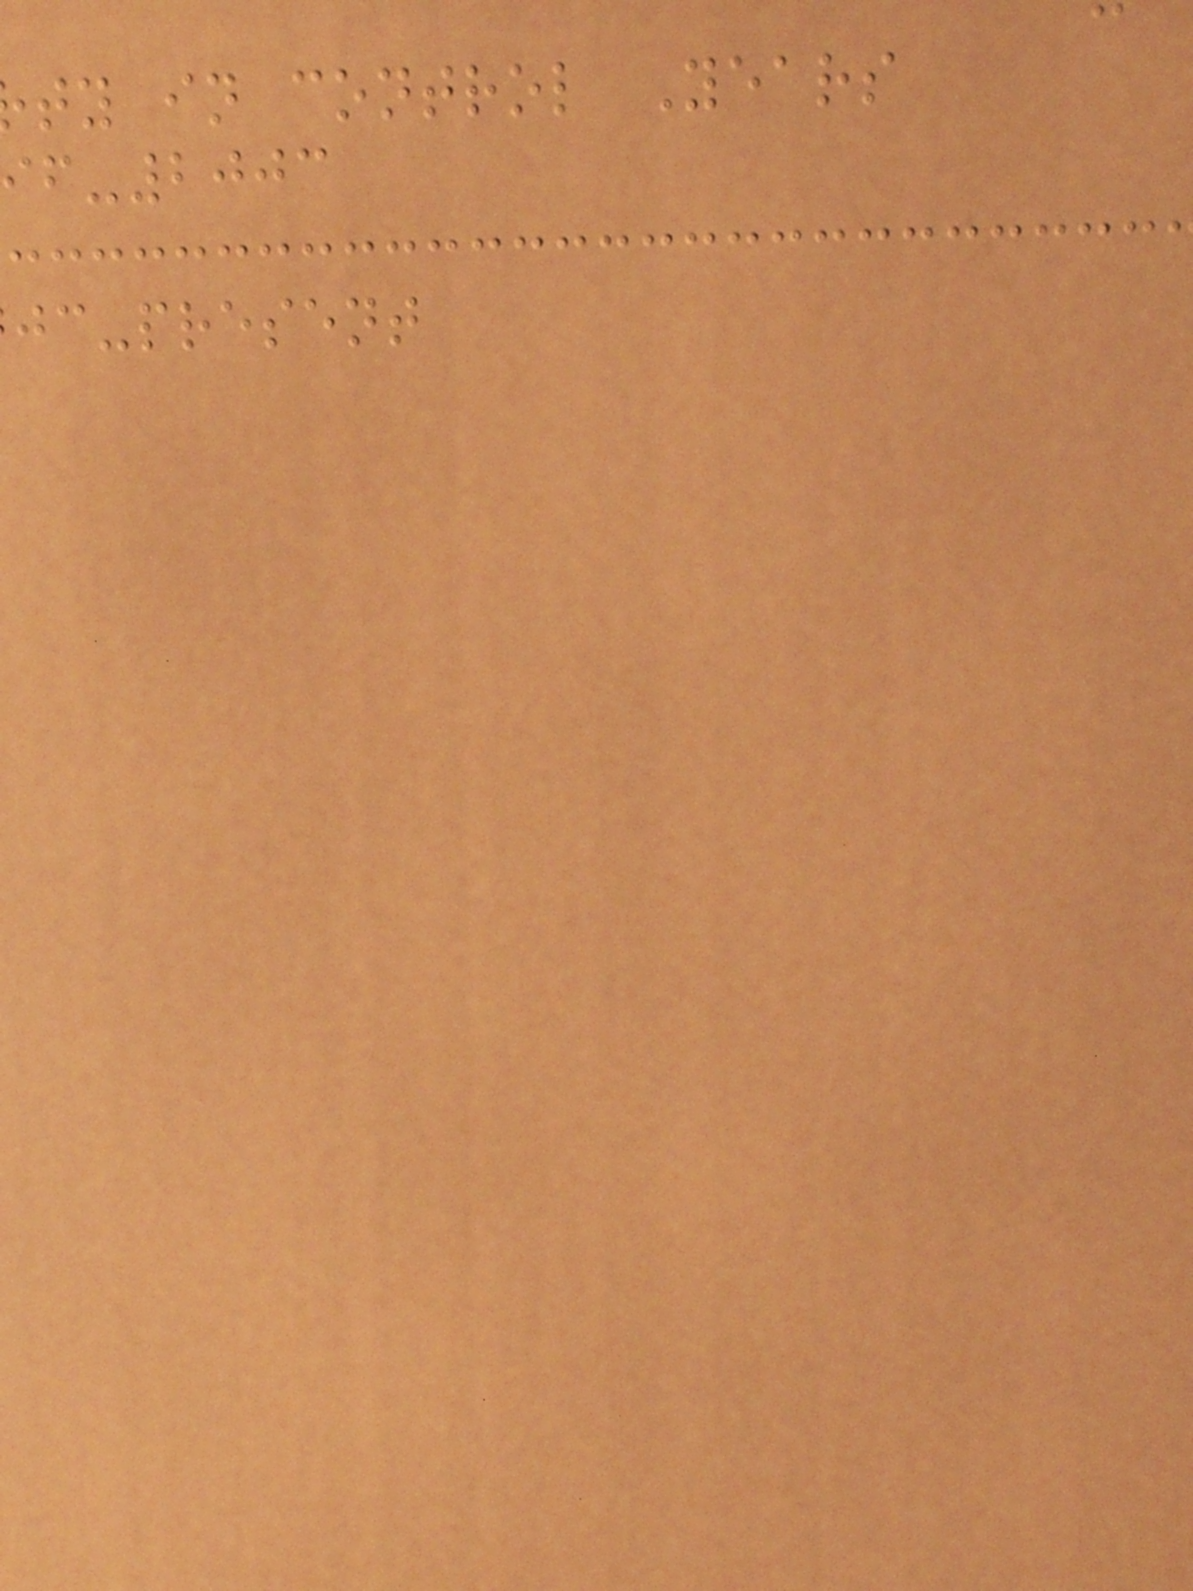ty in control Years
-2003
jc-present
